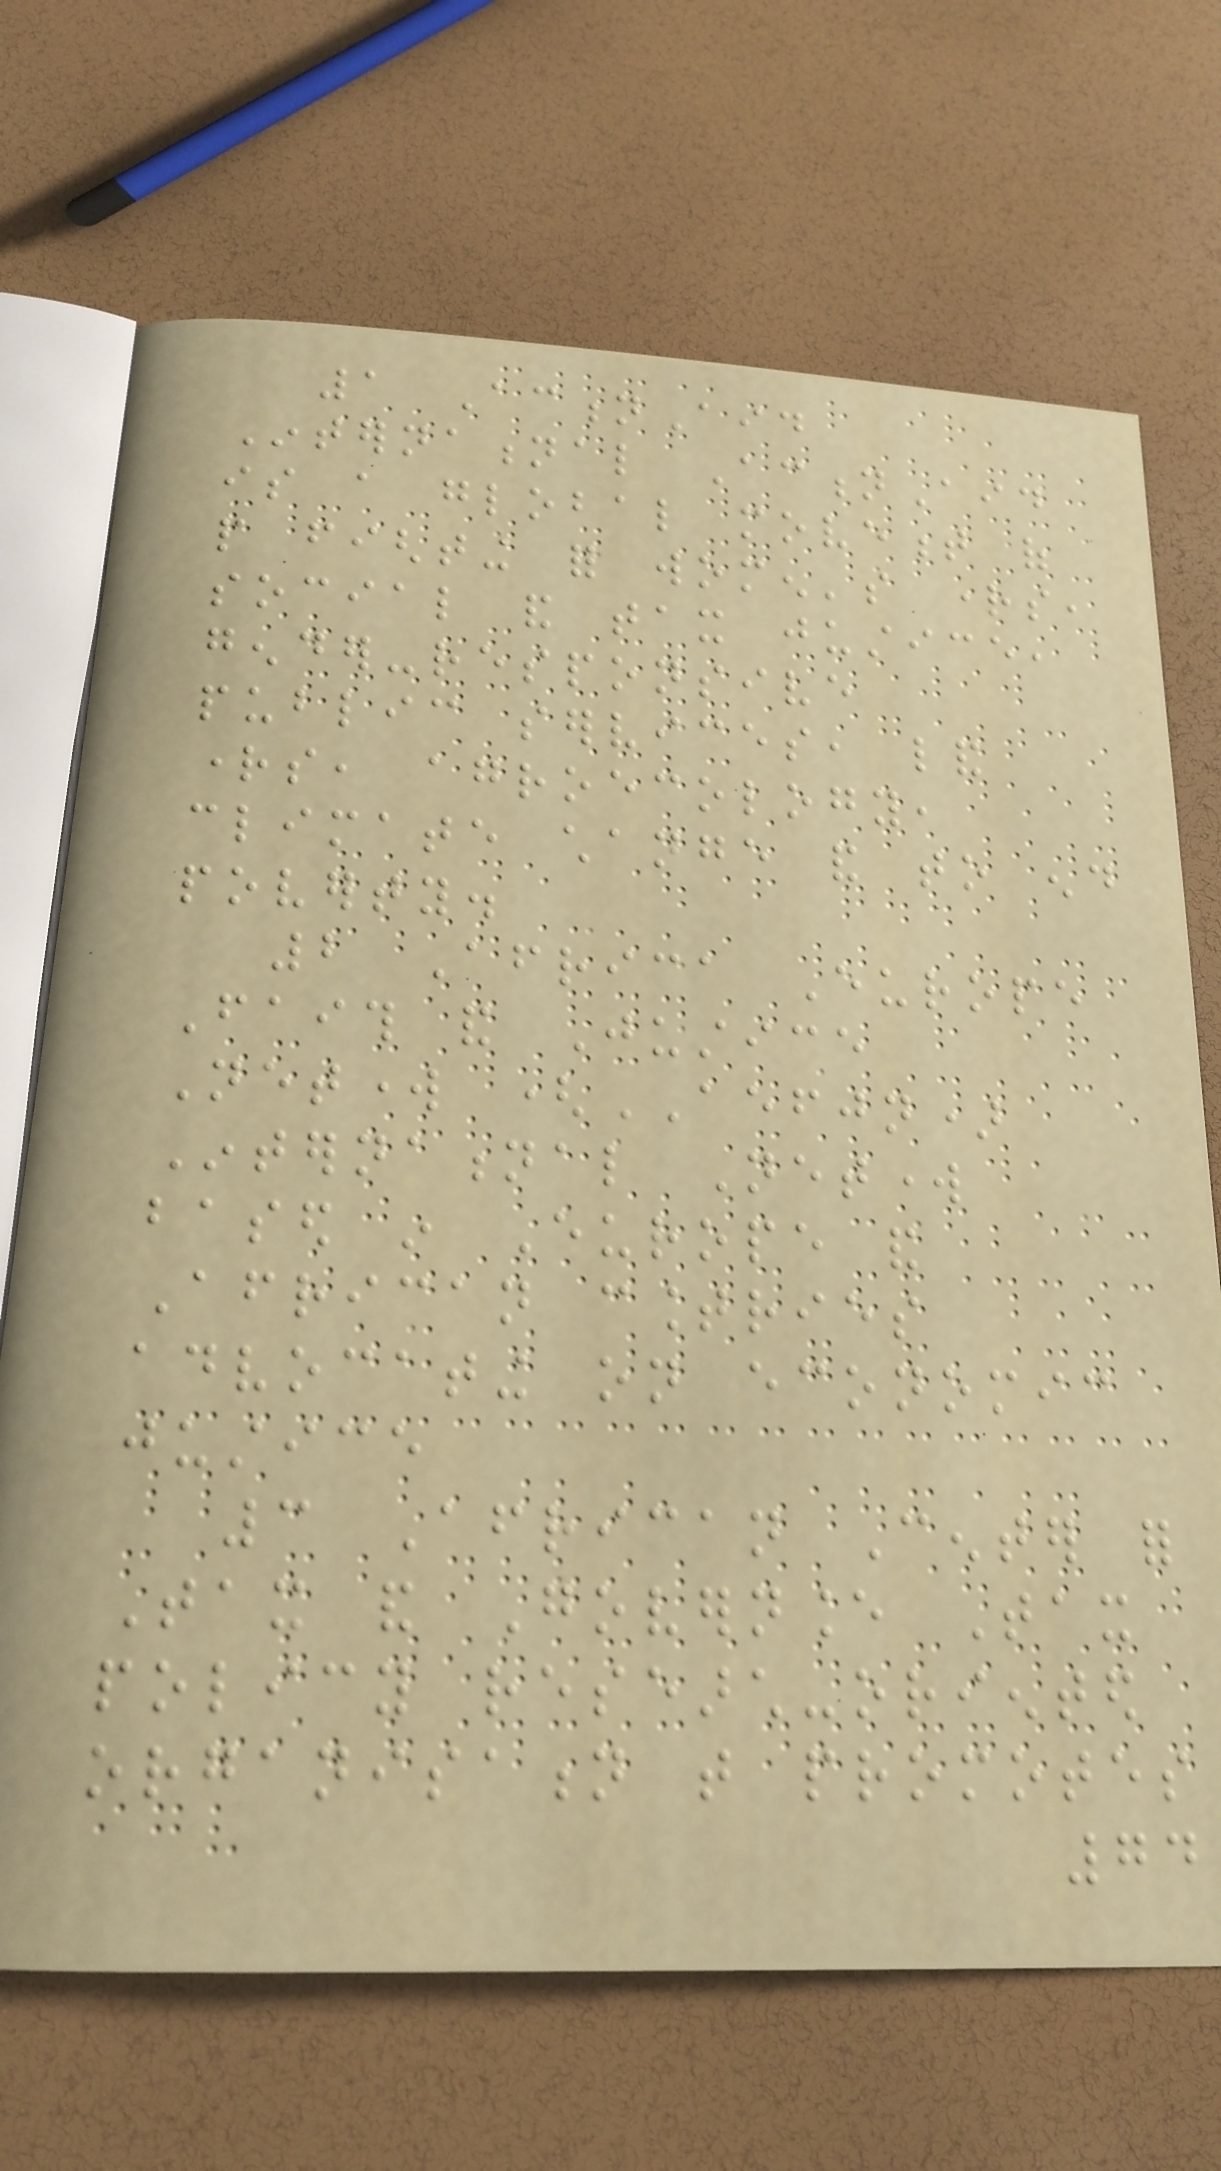1 ActionAid
International ActionAid
is a global movement of
people fighting for women's rights,
social and tax justice,
gender-responsive
public services, land
rights, agroecology,
climate change and to end
poverty.
2 Africa Europe
Faith and Justice
Network (AEFJN)
International Network
based in Europe and
African countries
advocating on economic
justice
3 African Center for
Tax and Governance Tax
policy research-oriented
organisation that promotes
74
